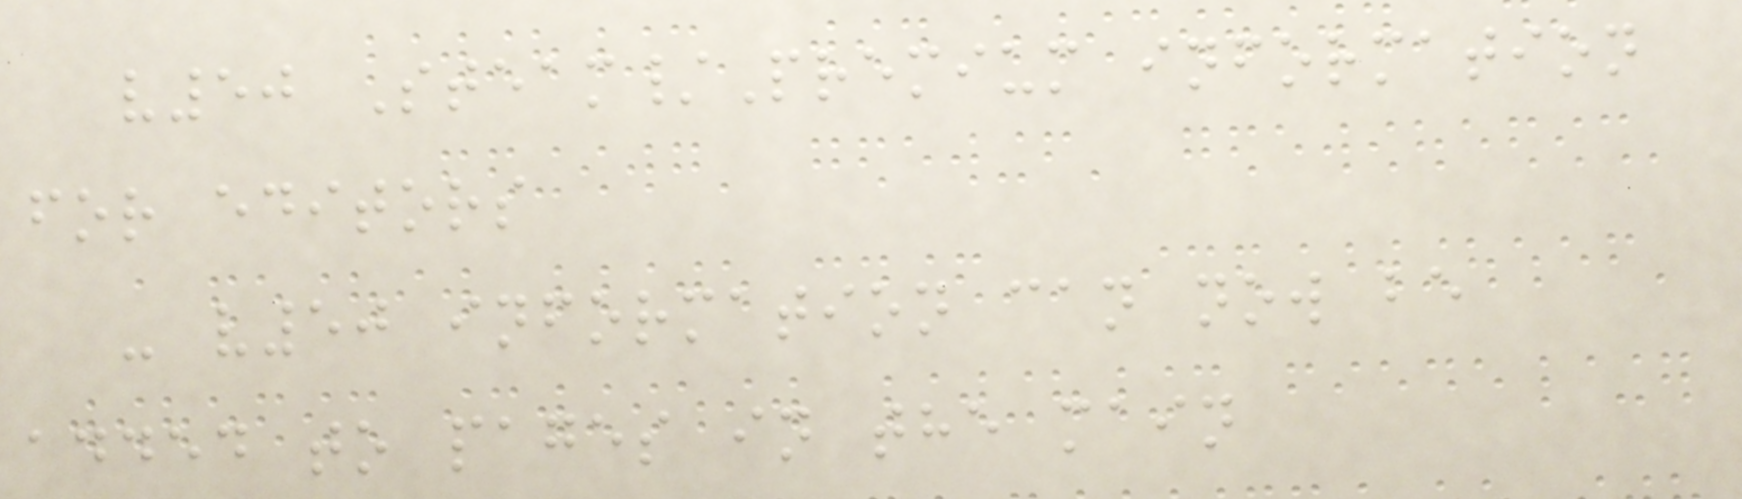v50 Steam/Premium information
for editors
- v50 information can now be
added to pages in the main
